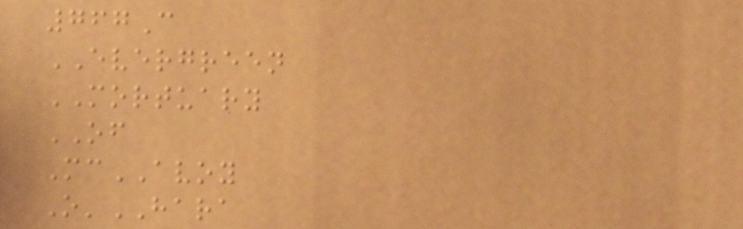767C
EVERGREEN
MORTUARY
OF
McAVOY
O'HARA
